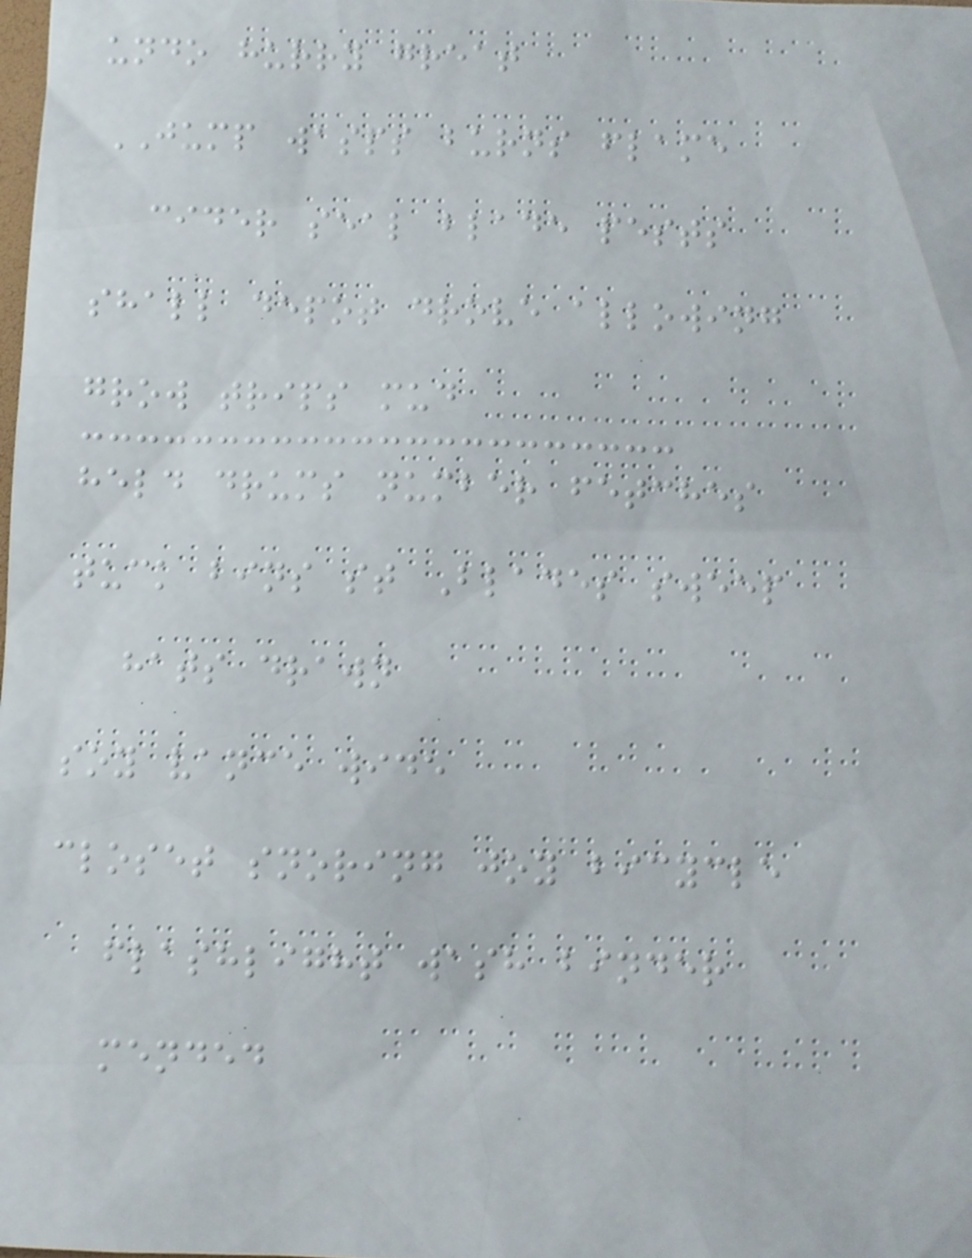undo hurry great
JUMP wasps burns flame
cider seal blade pests
shall depot drove allowing
grow trips mud
held drums number fetches
tuck bins st Blades sweep
hats drawn
soy vance wide
closet snoring joy bicycle
flashlight wash binder
mended
